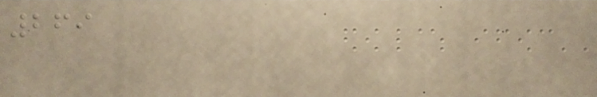269
